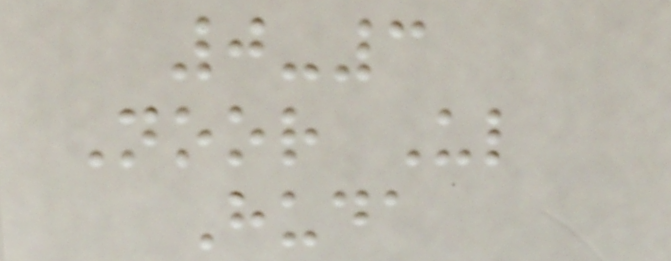0-3
Noor Ul
Huda
